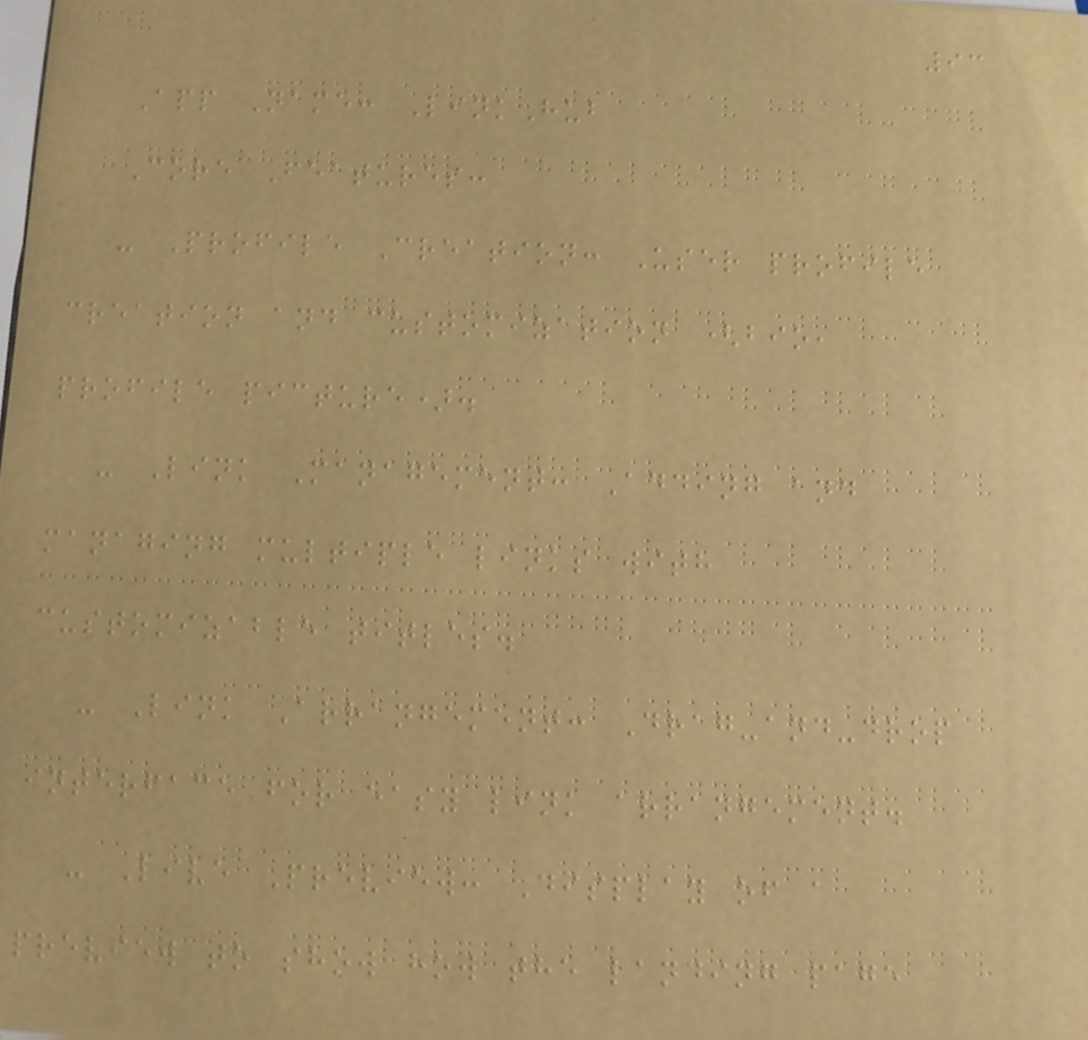93
App Name: LinkHub
Core Features:
- Profile Creation: User profile
creation and customization (bio,
profile picture).
- Link Management: Adding and
managing multiple links with
customizable titles.
- Link Arrangement: Drag-and-drop
interface for easy link arrangement.
- Live Preview: Display of a
preview to show how the landing page
